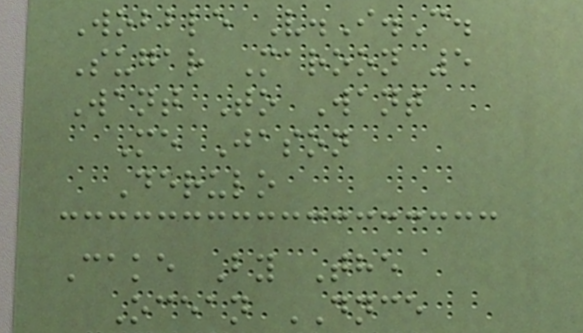Wobble V.I.C.
Sugar Maroon 5
Want To Want
Me Jason
Derulo
Cake By The
Ocean DNCE
